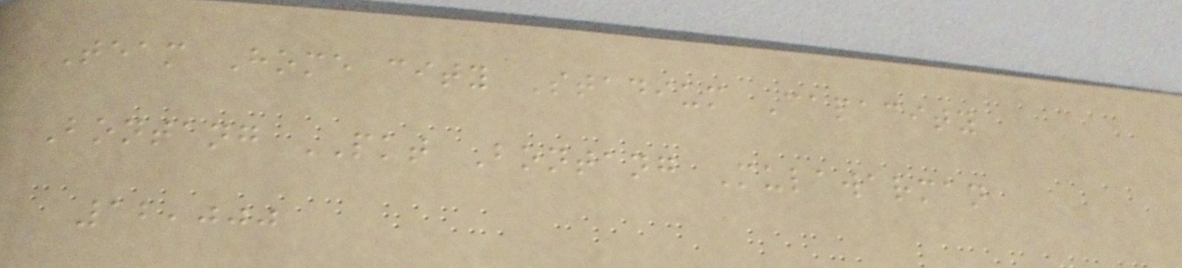Team Home city Stadium Capacity
Bontang PKT Bontang Mulawarman
12,000
